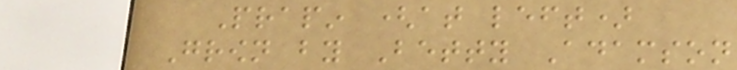Prapin (at left)
Grown by Betty Adamson
